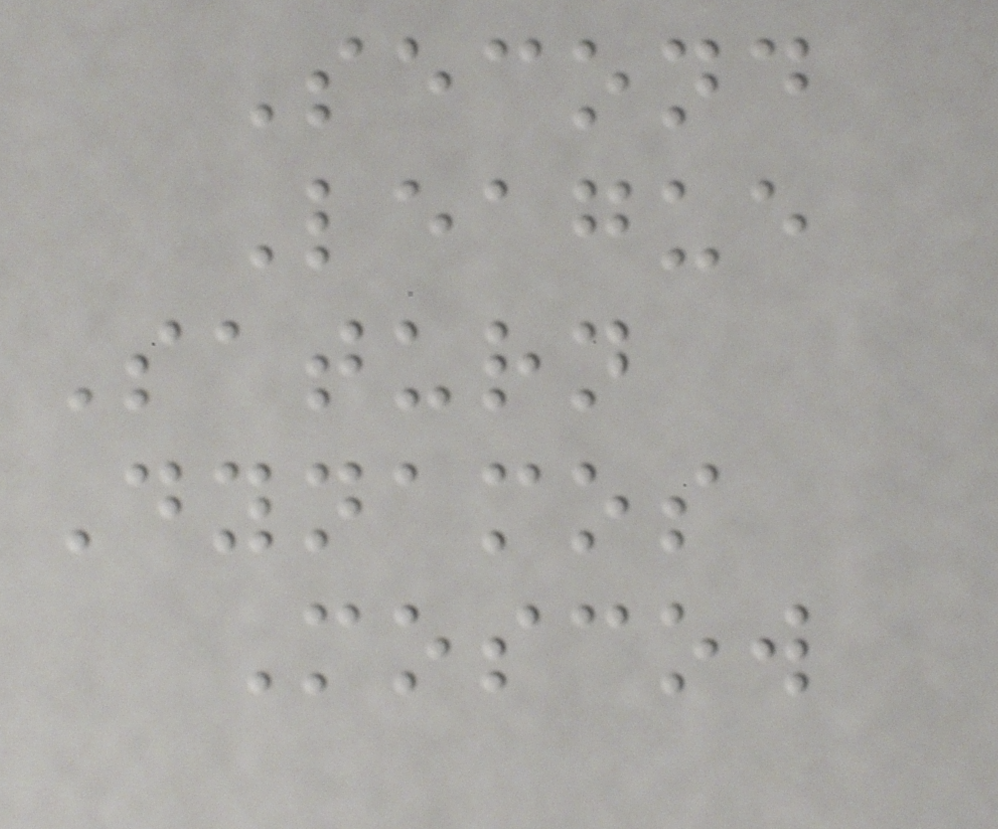Second
League
Saturn
Dynamos
Moscow
